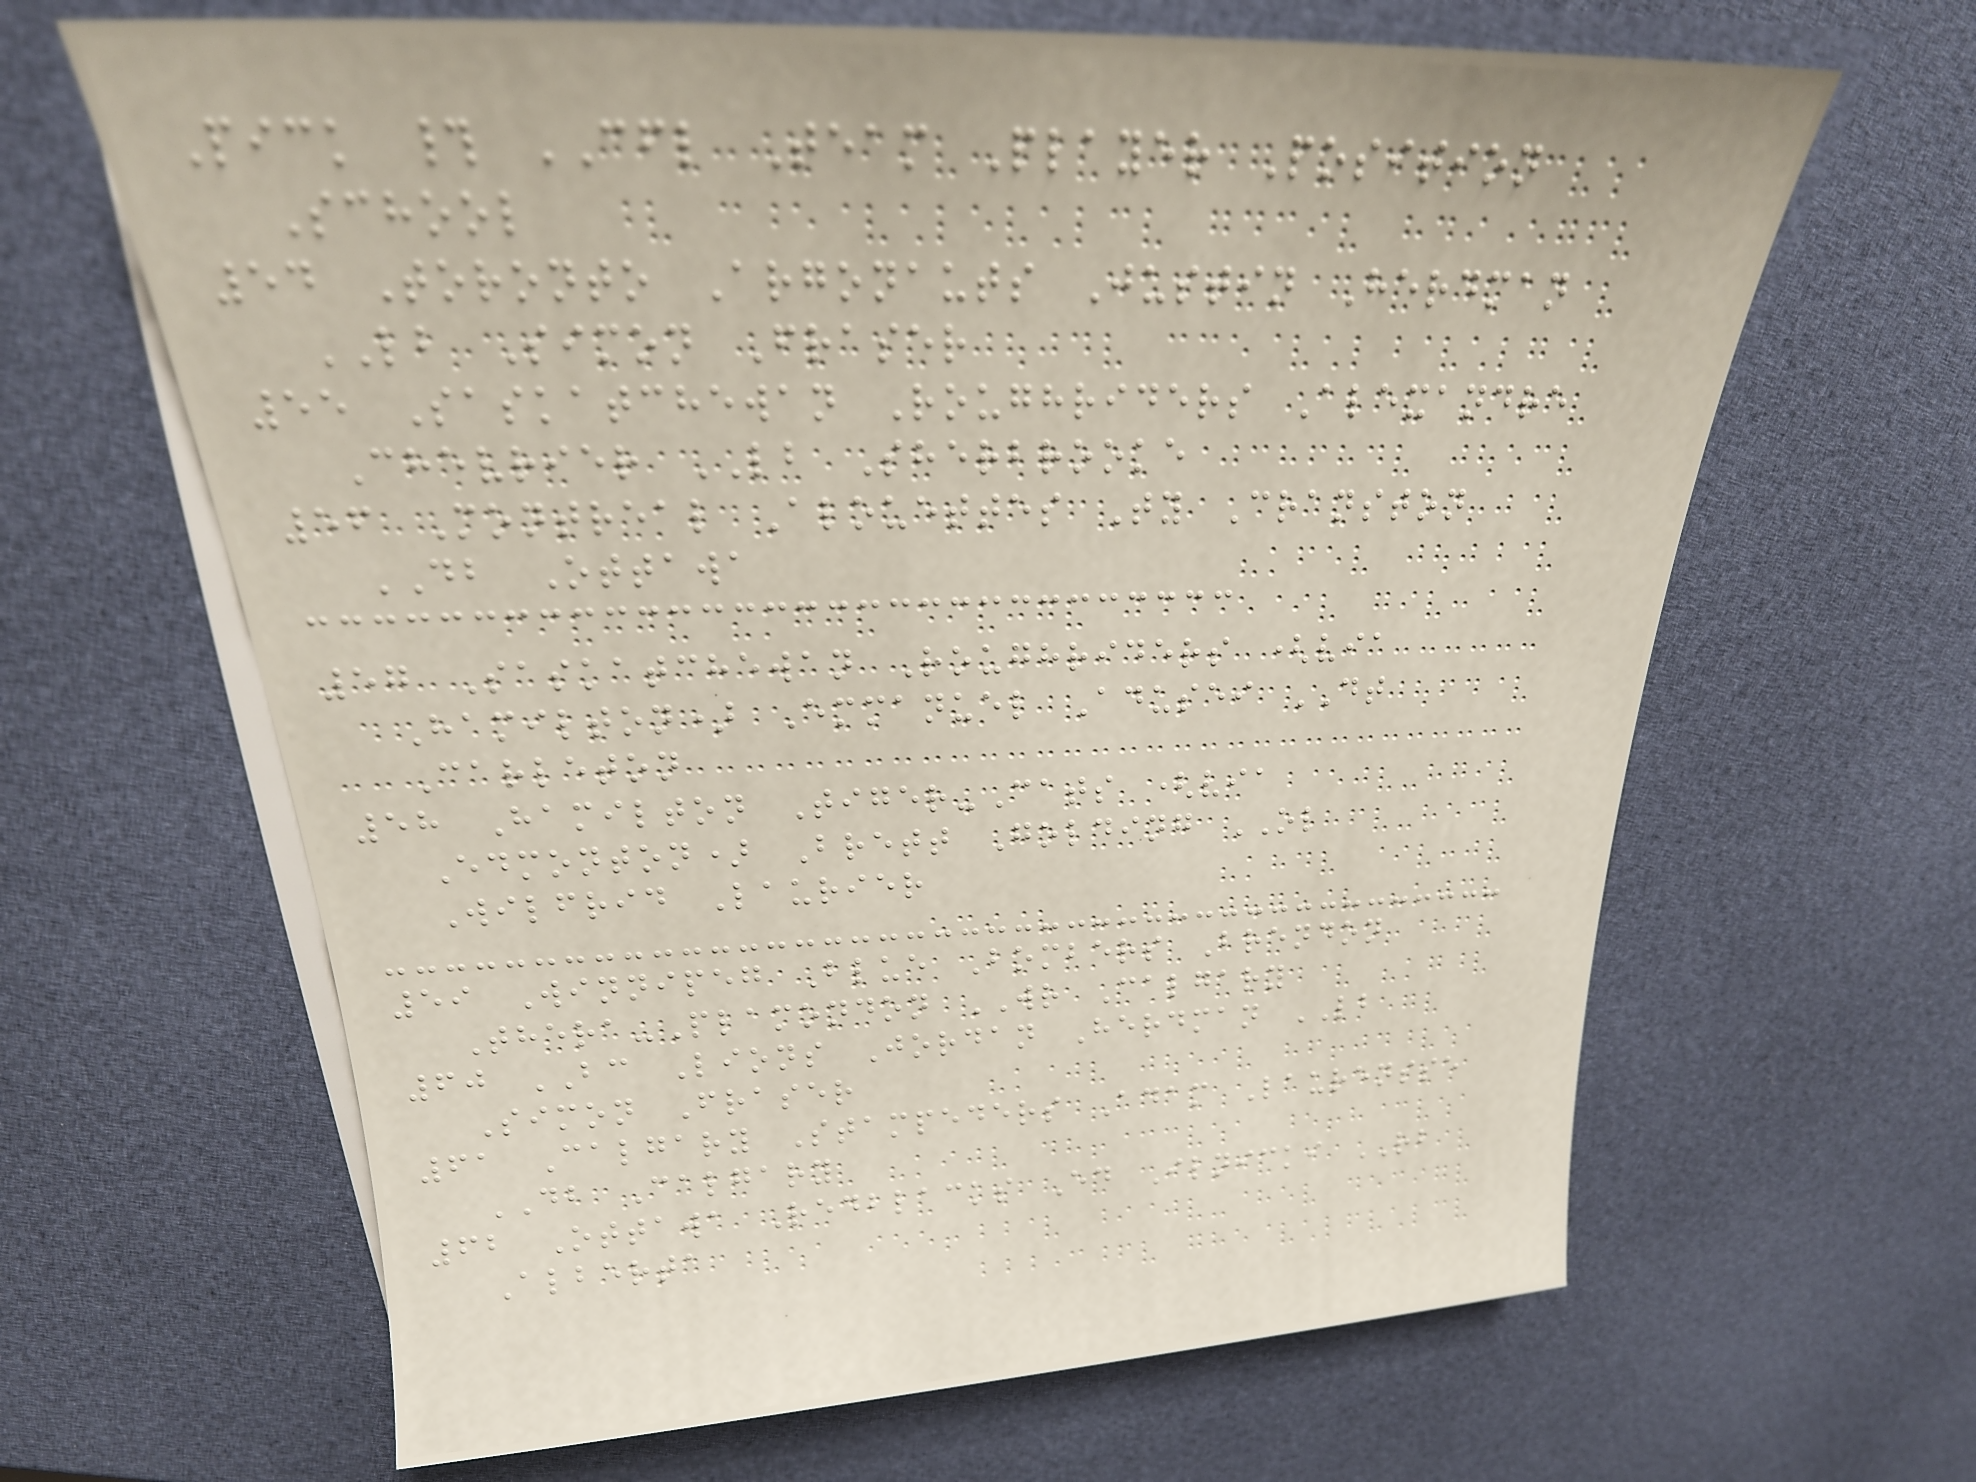Pick # CFL Team Player Position
School
54 Toronto Argonauts Justin Herdman
LB Simon Fraser
55 Saskatchewan Roughriders Alexandre
Chevrier LB Sherbrooke
56 Montreal Alouettes Ty Cranston
DB Ottawa
57 Saskatchewan Roughriders (via
Hamilton) Emmanuel Adusei DT
Carleton
58 Hamilton Tiger-Cats (via
Edmonton) Brett Golding OL
Wilfrid Laurier
59 Winnipeg Blue Bombers Brendon
Thera-Plamondon WR Calgary
60 BC Lions Jordan Herdman LB
Simon Fraser
61 Calgary Stampeders Adam Laurensse
DB Calgary
62 Ottawa Redblacks Ed Ilnicki RB
Alberta
